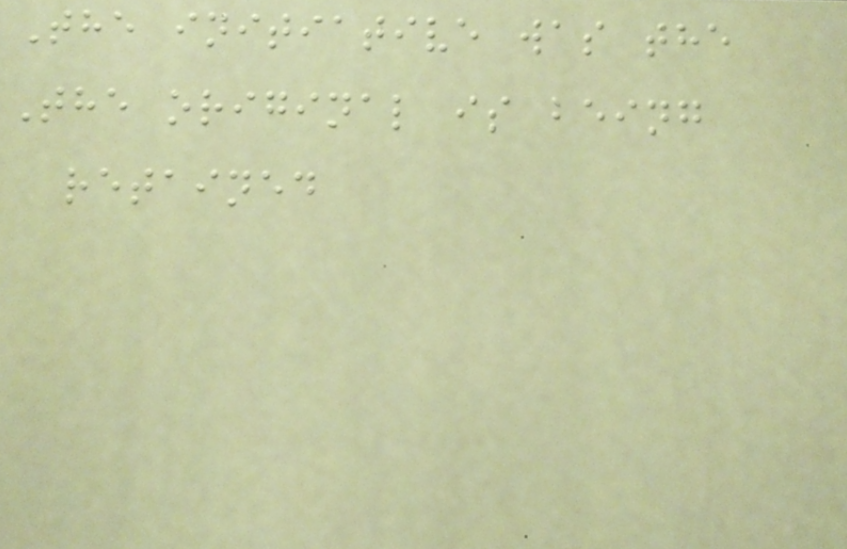The initiative was the
The original is being
retained
